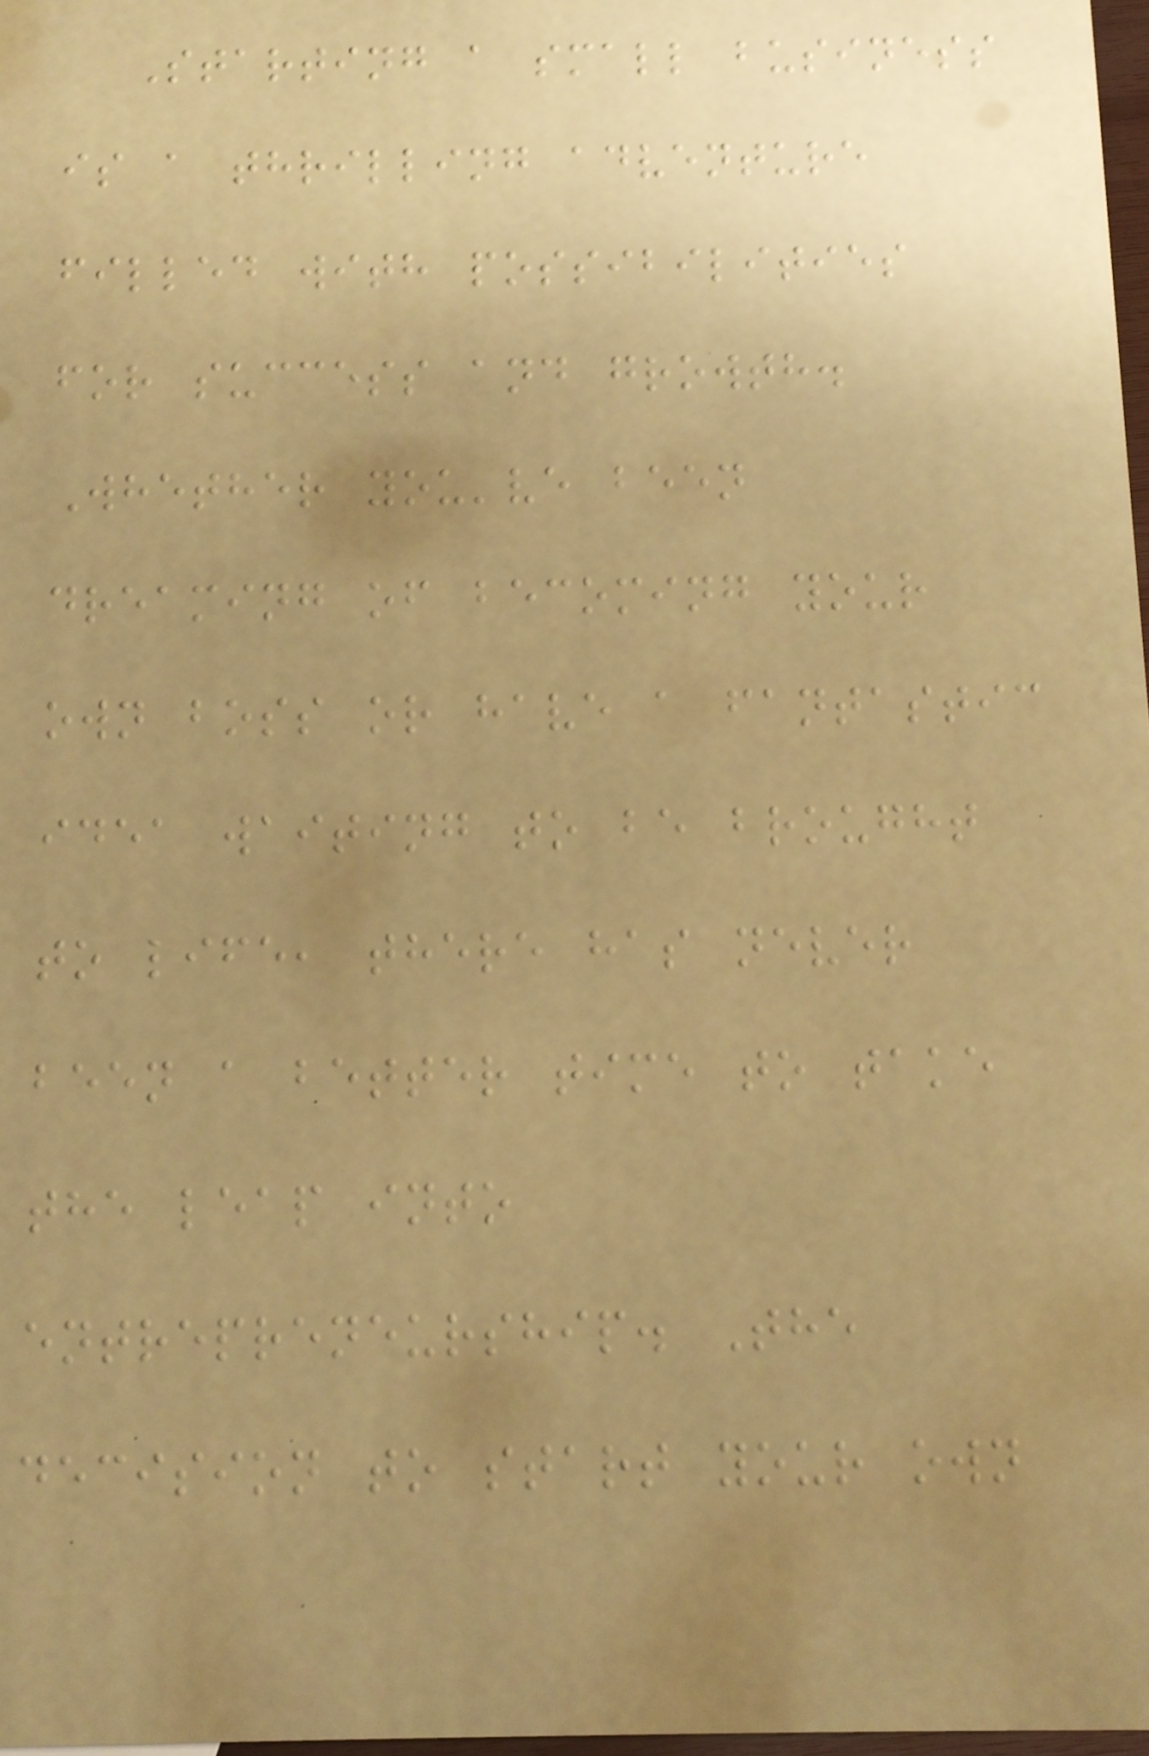Starting a small business
is a thrilling adventure
filled with possibilities
for success and growth.
Whether you've been
dreaming of becoming your
own boss or have a fantastic
idea waiting to be brought
to life, there has never
been a better time to take
the leap into
entrepreneurship. The
decision to start your own
